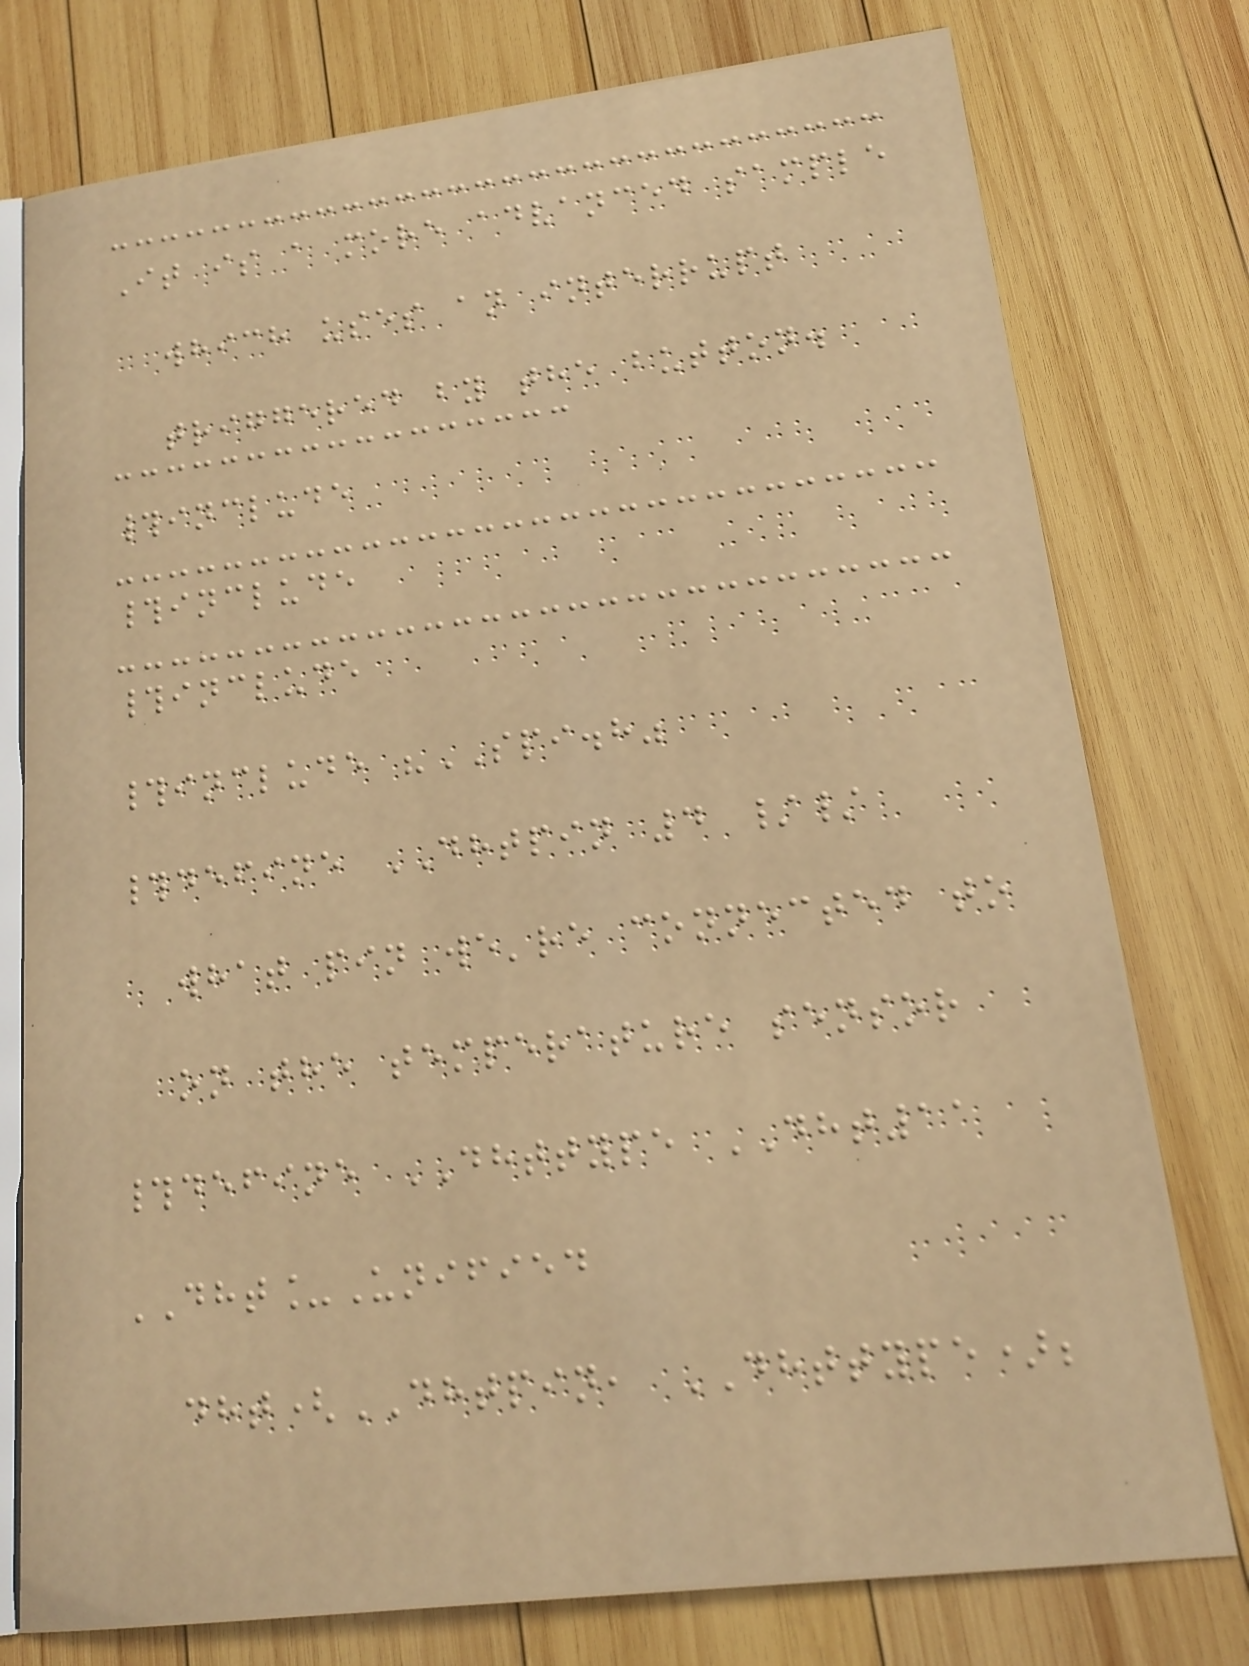It is a more advanced sample
which uses an interrupt
triggered by the button.
#include
#include
#include
#include "SPI.h"
#define DHTPIN 4 //
what pin we're connected to
on the temperature sensor
#define DHTTYPE DHT11
DHT_Unified
dht(DHTPIN, DHTTYPE);
